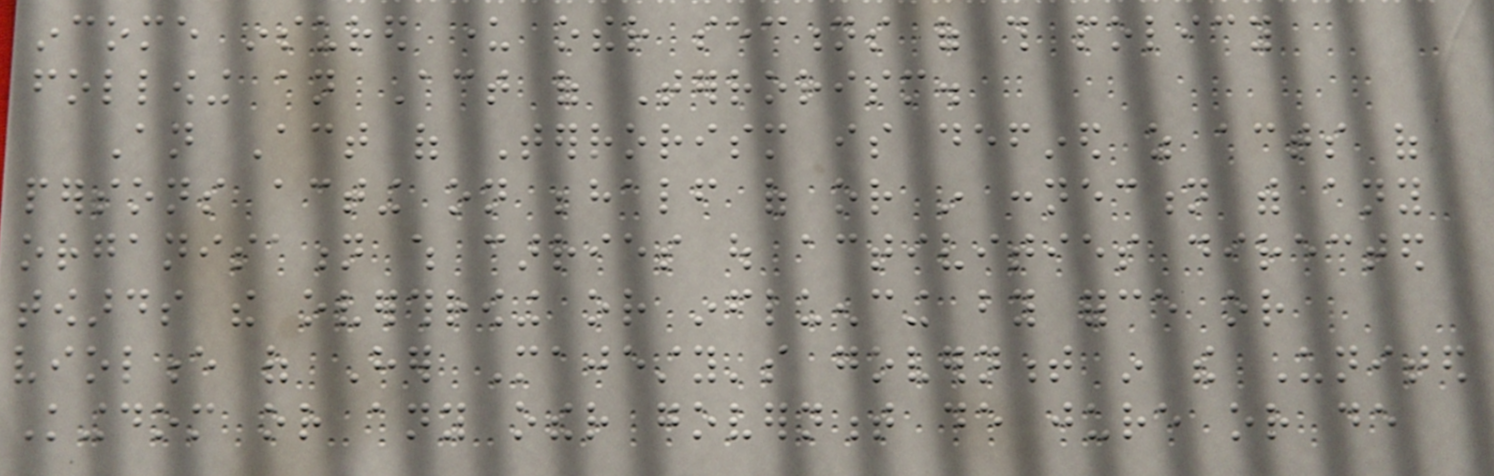income insured under other sections of this policy
following an Act of Terrorism.
An Act of Terrorism is defined as acts of
persons acting on behalf of or in connection with any
organisation which carries out activities directed
towards the overthrowing or influencing by force or
violence of Her Majesty's government in the United
Kingdom or any other government de jure or de
